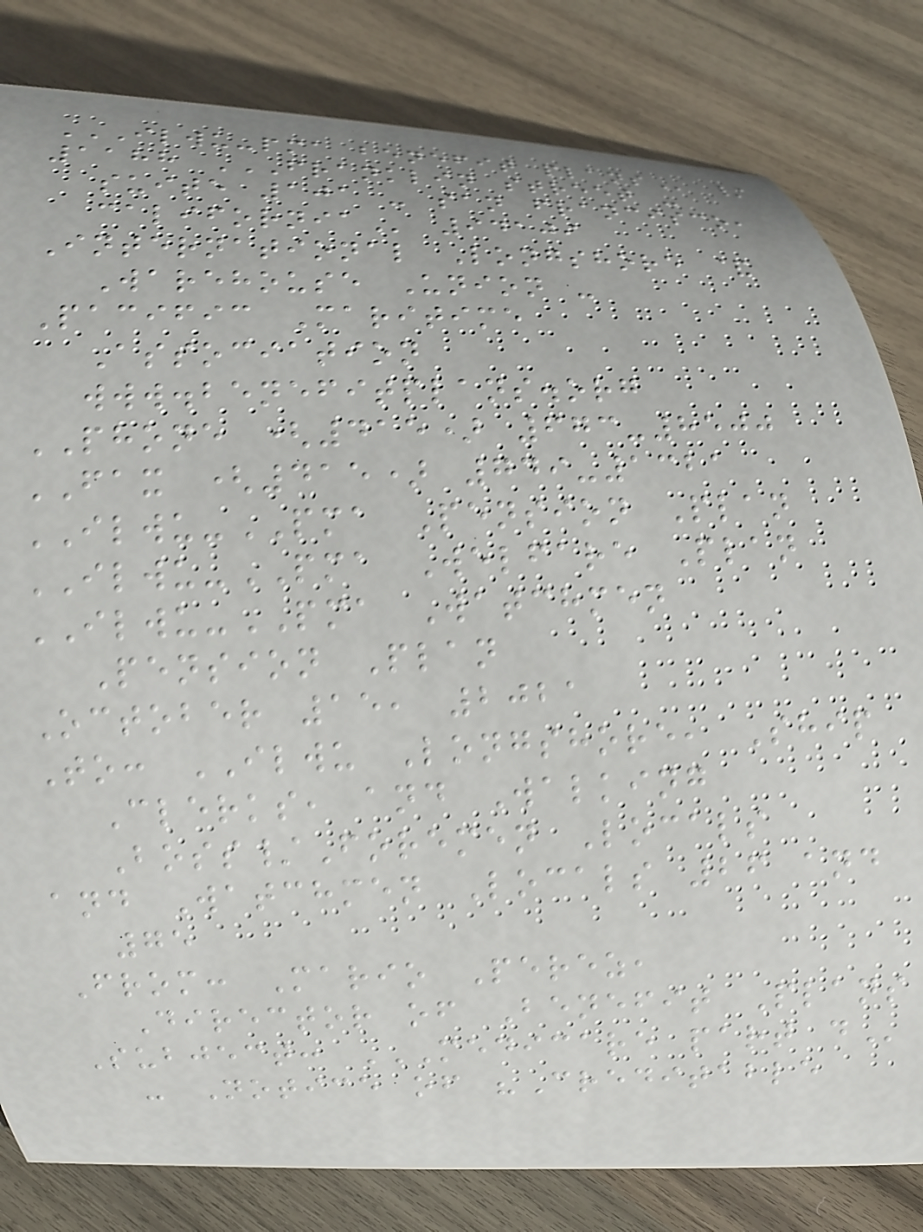ILWU-PMA BENEFIT PLANS /
1188 FRANKLIN STREET -
SUITE 101 - SAN FRANCISCO,
CALIFORNIA 94109
International Longshore &
Warehouse Union -
Pacific Maritime
Association
www.benefitplans.org
PHONE (415) 673-8500
FAX (415) 749-1321
ILWU-PMA Pension Plan
ILWU-PMA Welfare Plan
ILWU-PMA Watchmen
Pension Plan
October 15, 2021
To: ILWU Longshore, Ship
Clerks, and Walking
Boss/Foremen Locals
and Watchmen Locals 26 and
75
From: Mario Perez,
Director of Benefit Plans
Subject: MEDICARE PART D
- Notice of "Creditable
